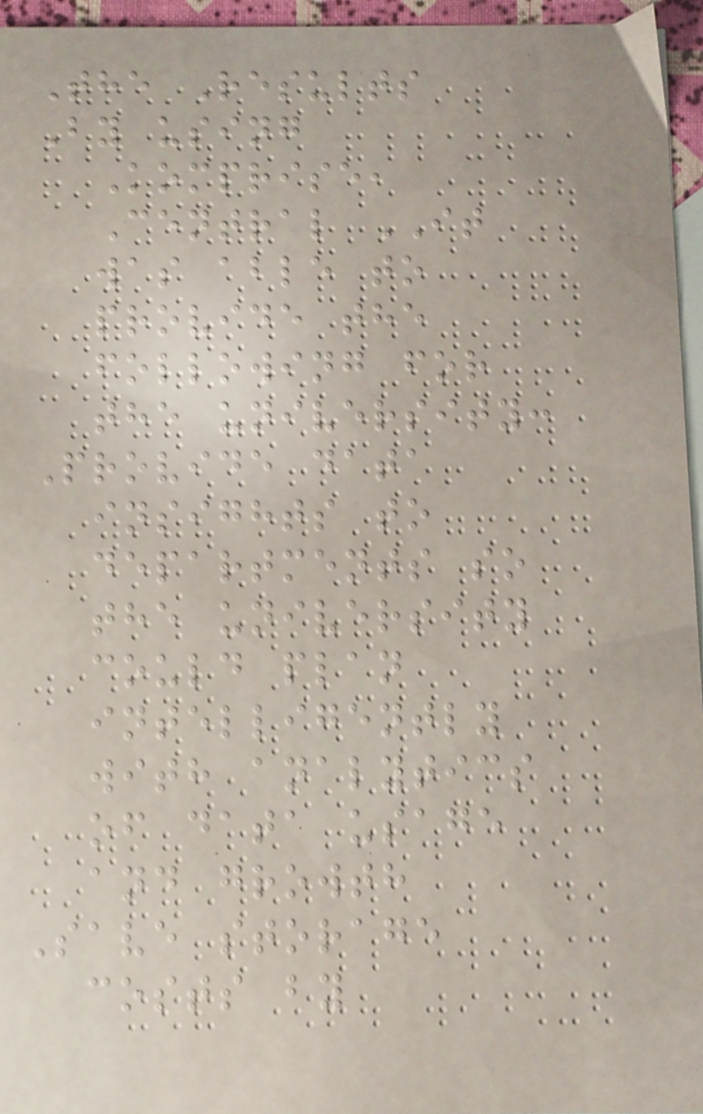The Results
By using
Komprise,
Central IT
was able to
provide the
following for
the university:
Provide data
insights to
departments so
the university
could plan
intelligently
with analytics
of data usage
and growth
Save storage
costs by
